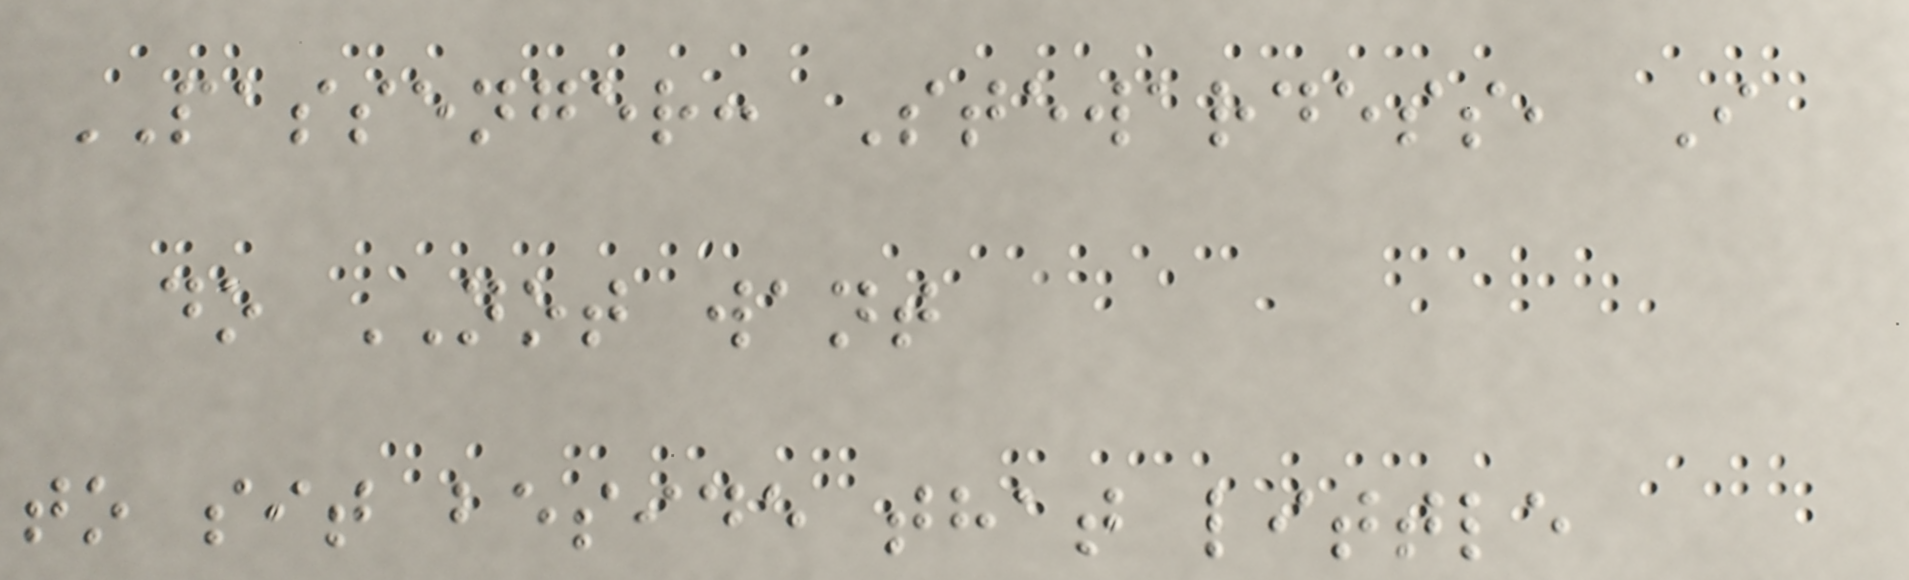PASSENGER: Stewardess, I
do NOT want
to sit beside that little
